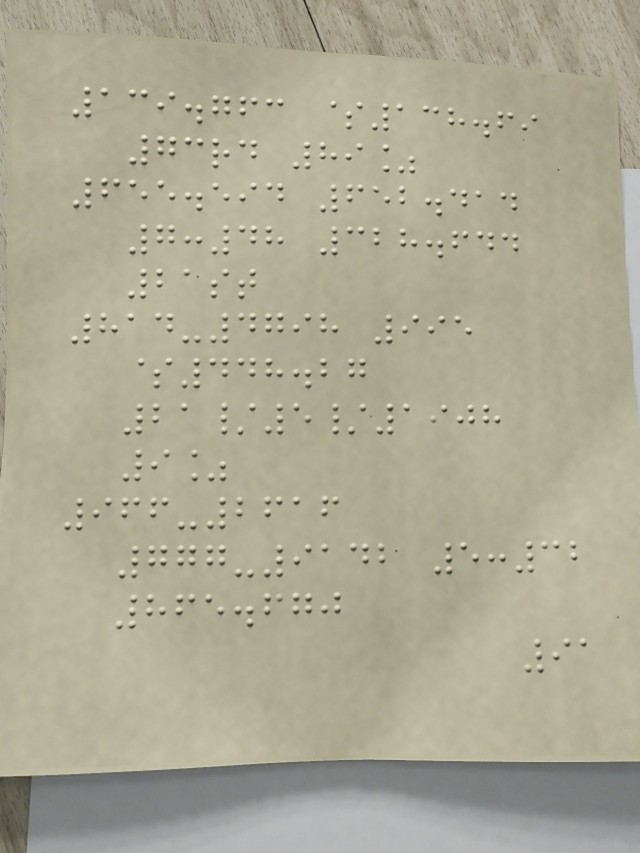139.763 $138.69
73rd 89%
655.594 652.414
7:48 328.644
21st
814-4798 995
$448.27
21/5/1908
9%
966-2616
777-9142 5:32
865.670
91
